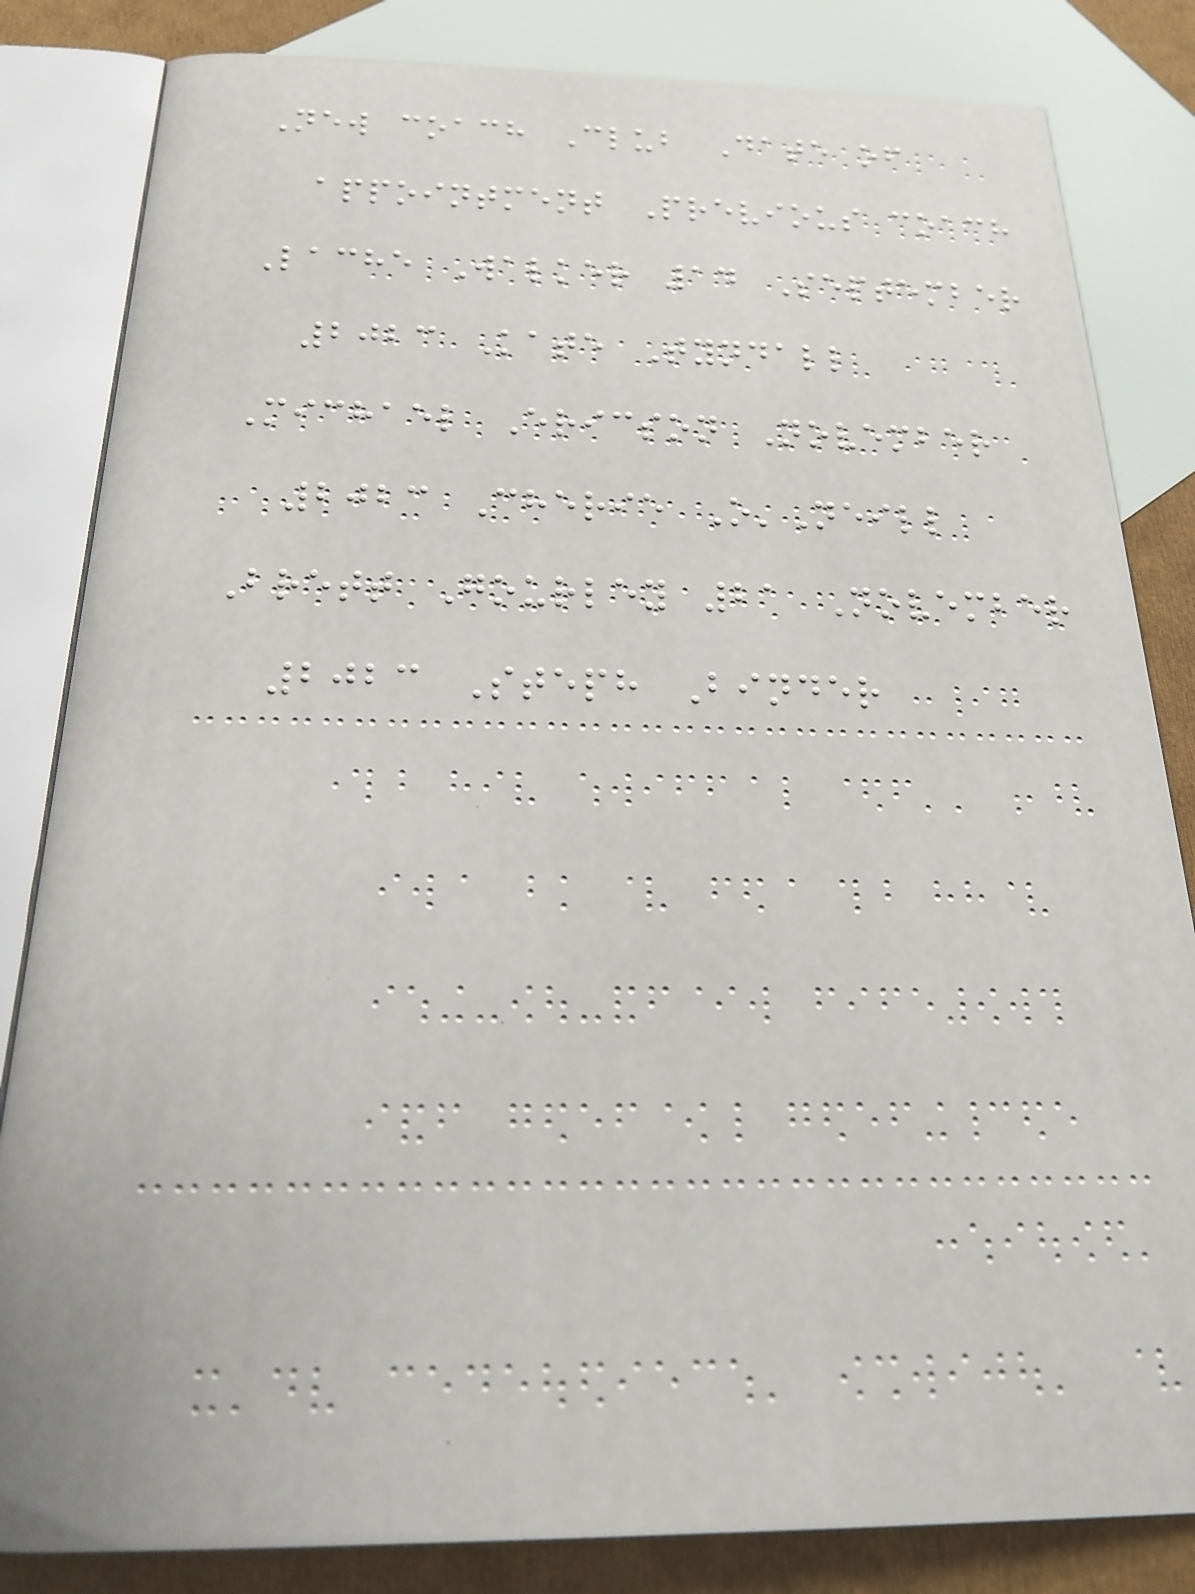New coach Club Date of
appointment Previous coach
Lache Walker 14 September
2023 Kate Tyndall
Michael Ericson November
2023 Cherie O'Neill
Brett Gourley 21 November
2023 Steph Binder
